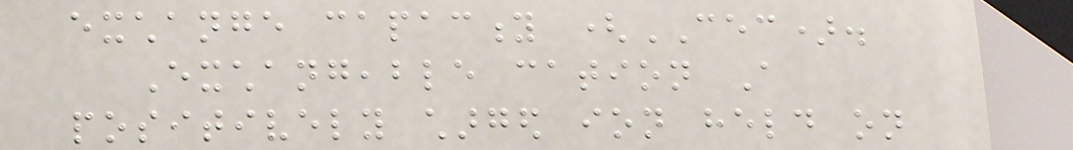exchange capacity (CEC).
Exchangeable cation A
positively charged ion held on
